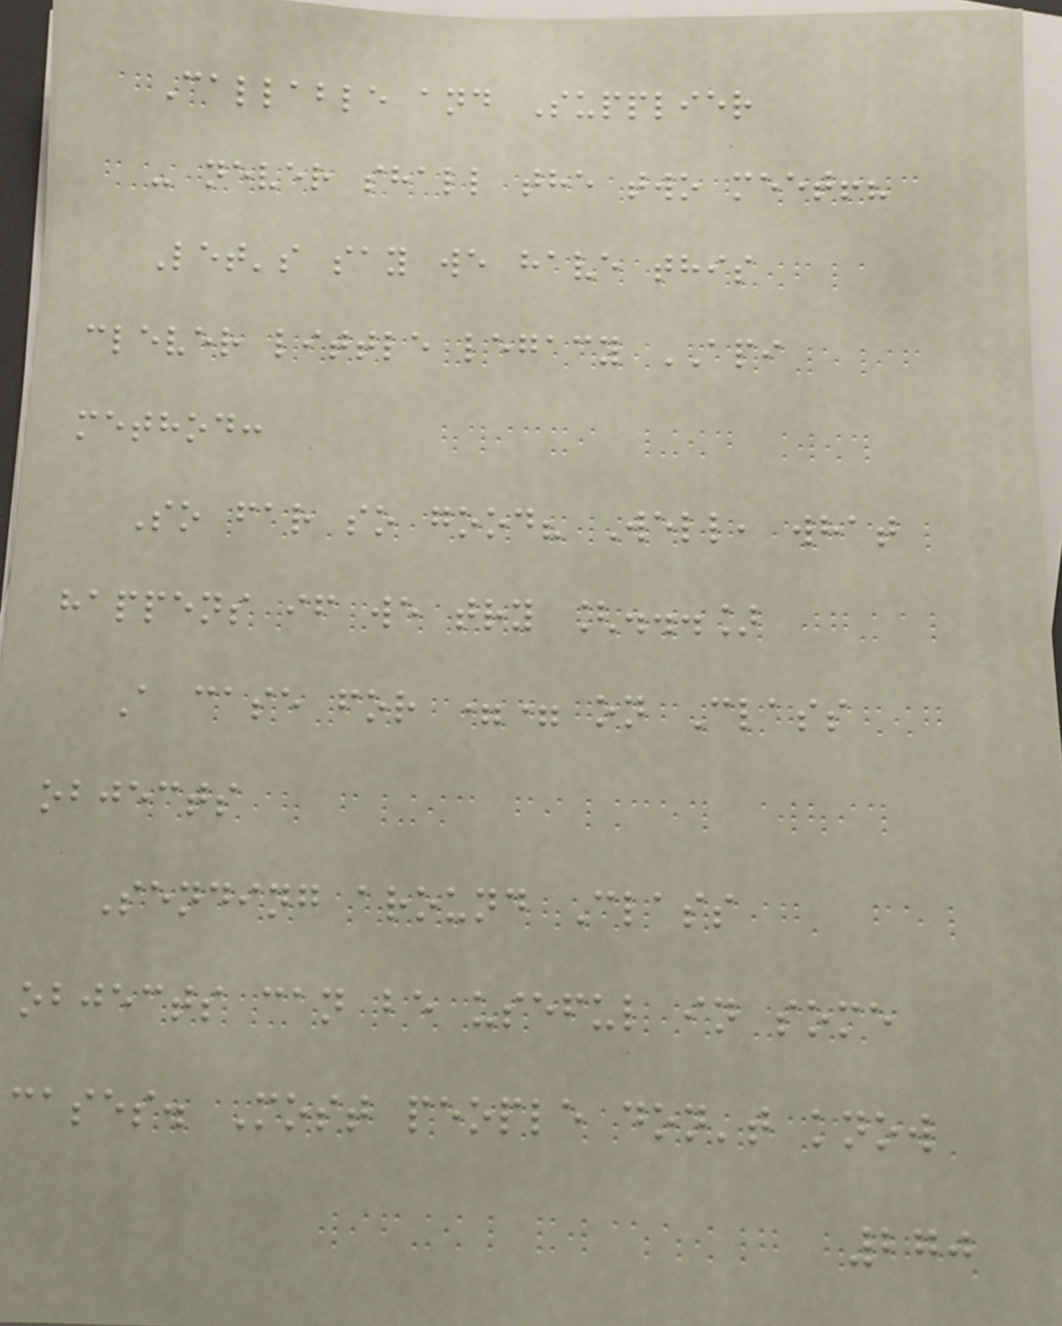Callable and Supplier
- never shall the two meet!?
Let's say we have this
clever little legacy API
method:
So far so good? Well, what
happens if we try [...]
A case for == on Class
objects
Sending around Class
objects can be useful in some
cases. Most people don't know
270
